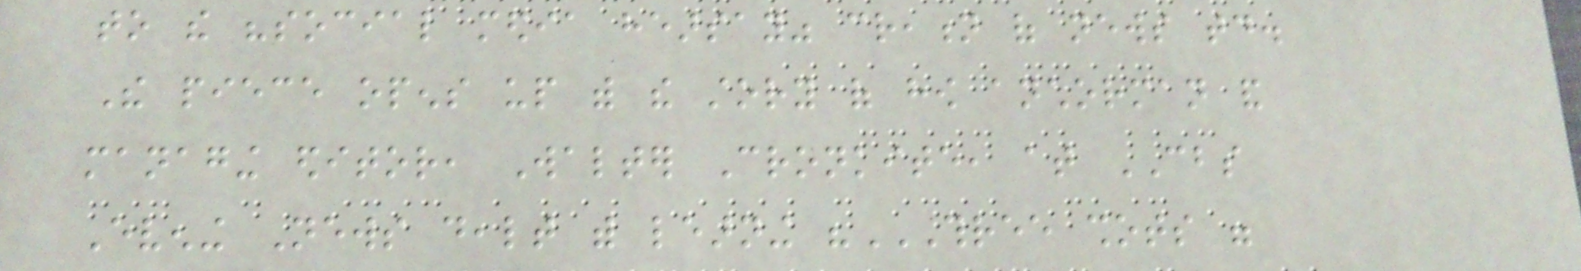to the "social media hearsay" creation of news today.
The piece opens up with the story of how anchorman and
managing editor, Walter Cronkite, at CBS
Evening News dealt with learning "THREE SHOTS WERE
